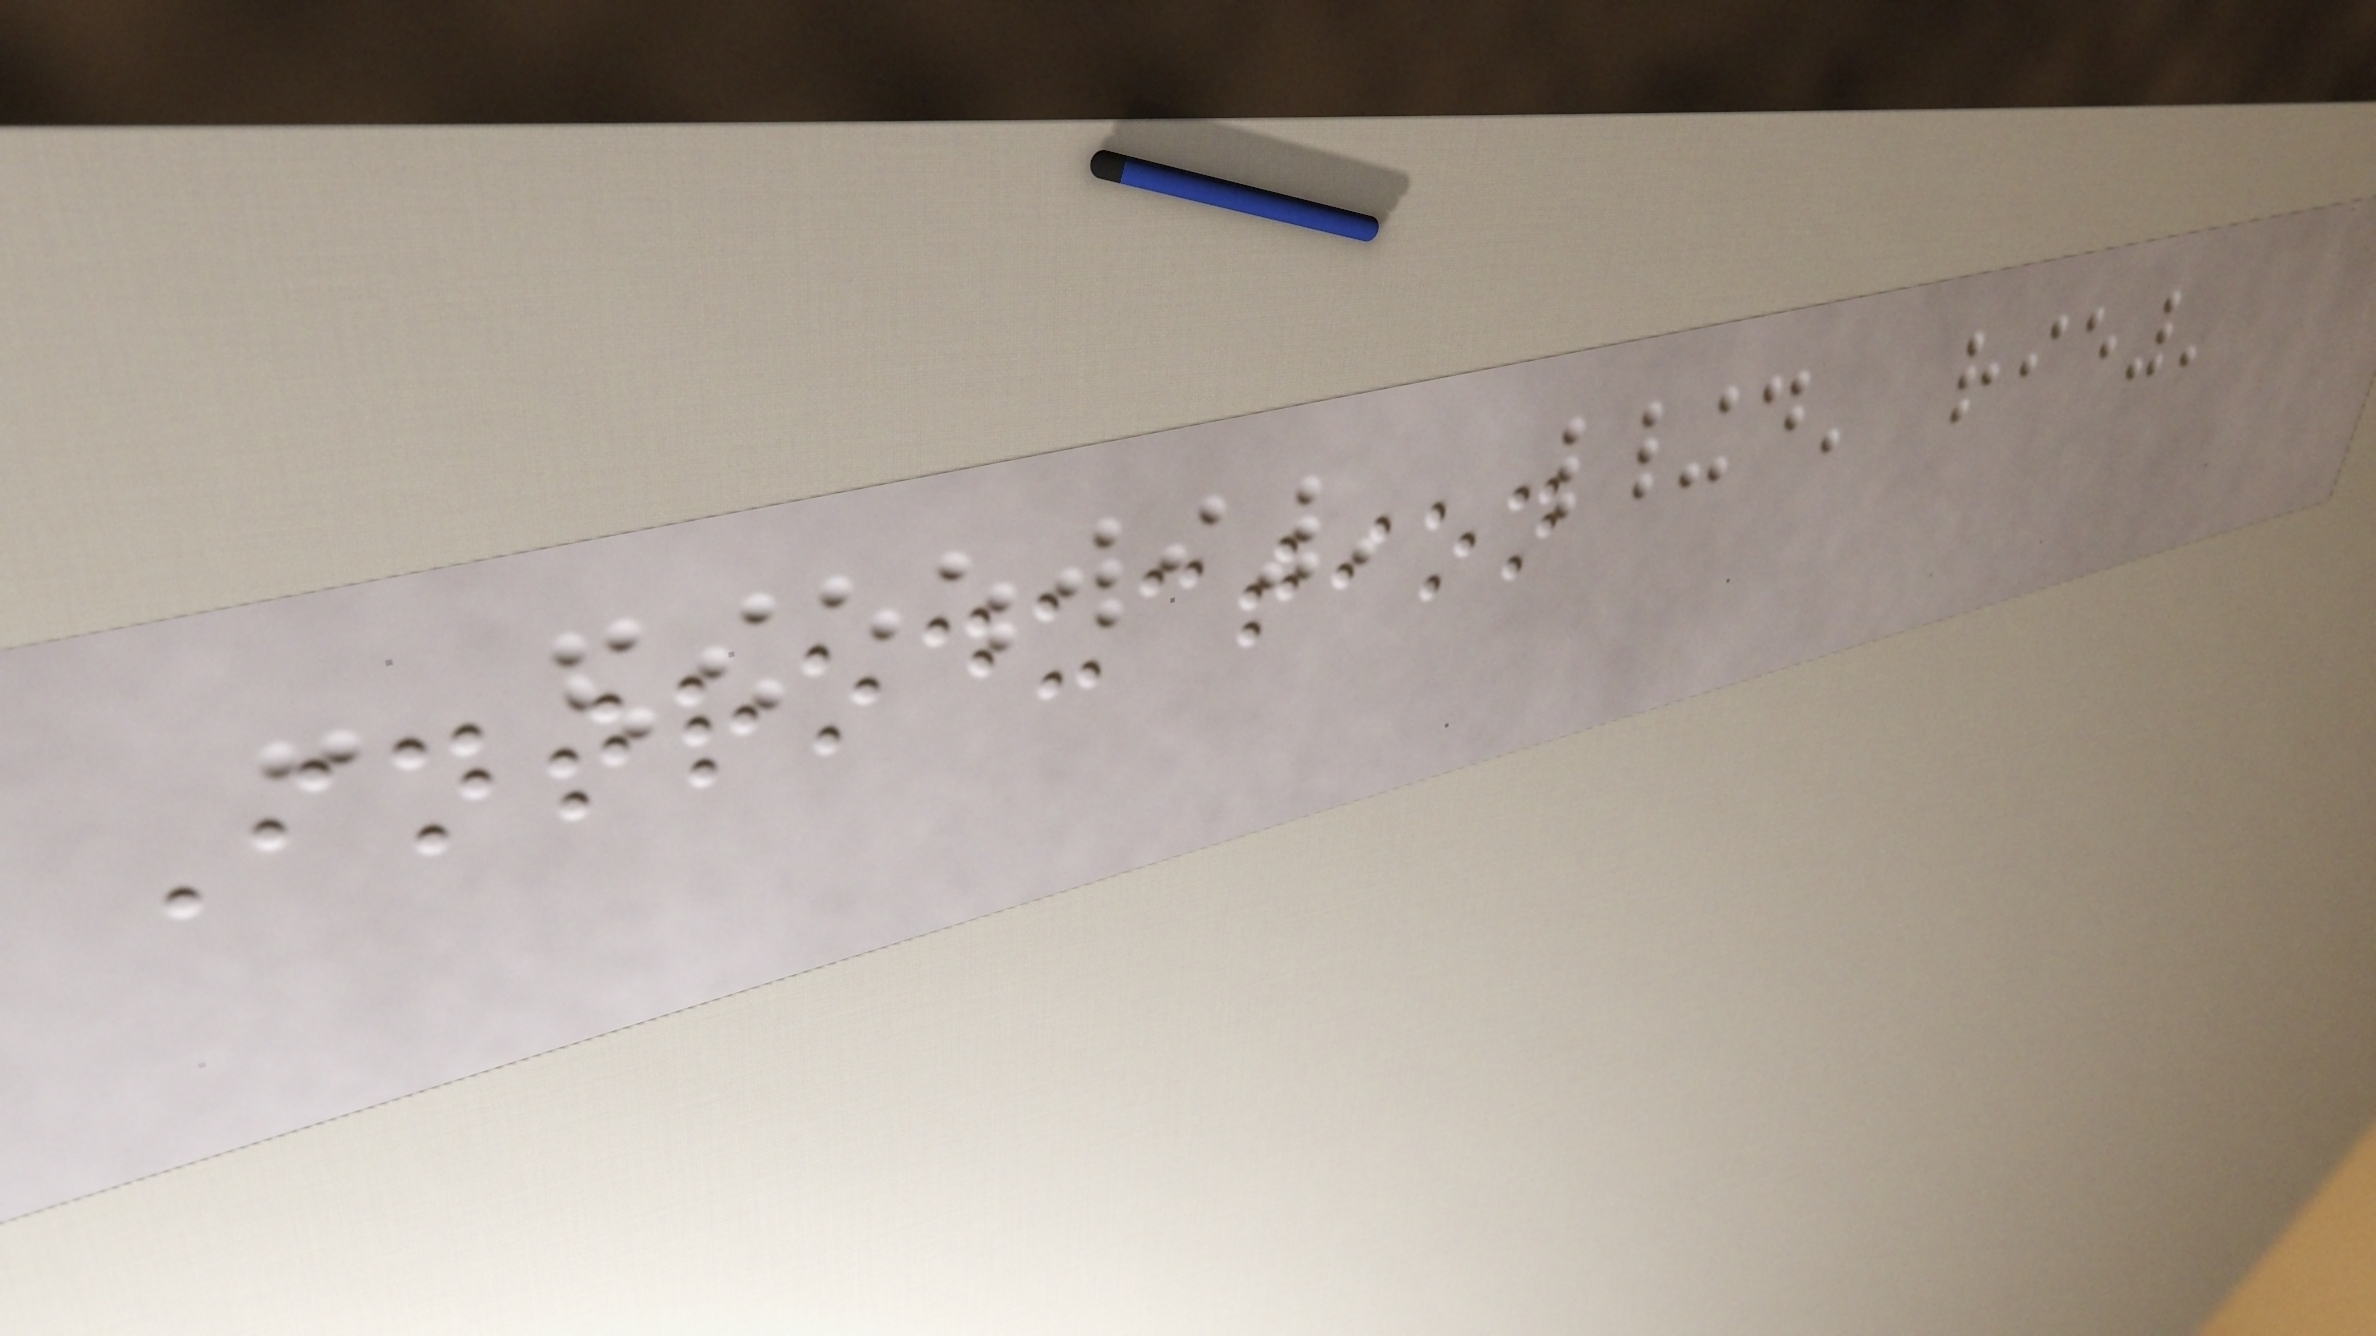Introduction
